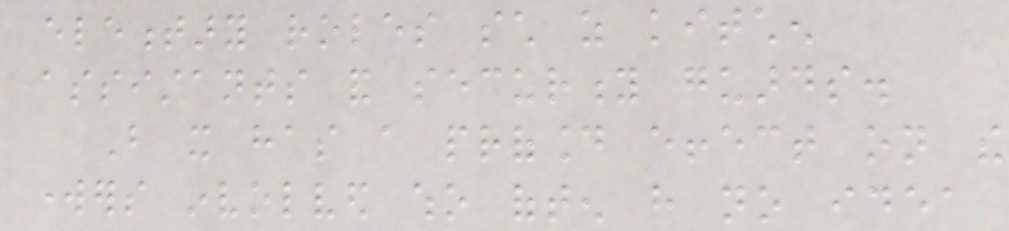elementary roles such as kitchen
assistants and security guards.
But it has a profound effect on the
workers involved who often have no idea
